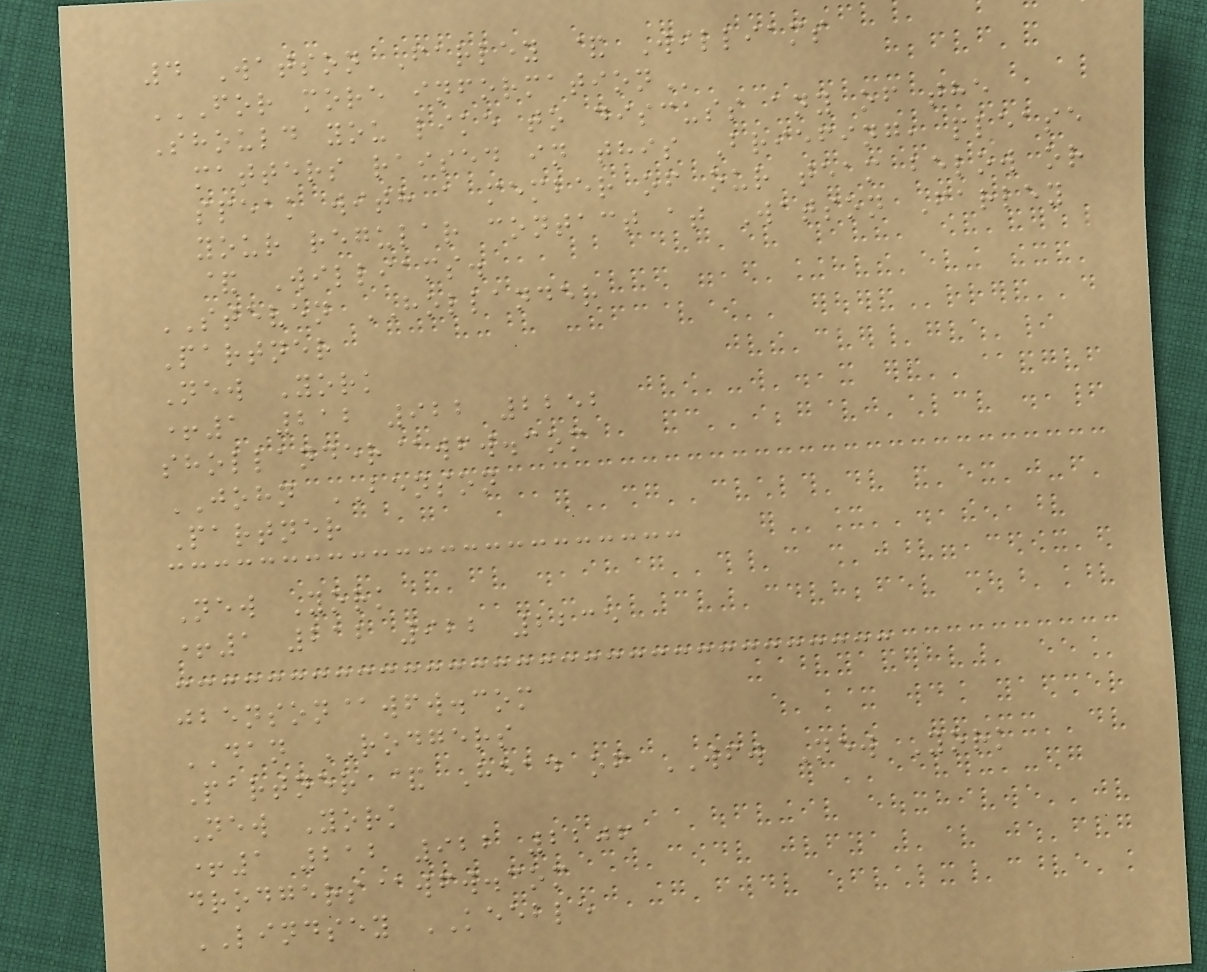4 Watson Farley & Williams
FOR MORE INFORMATION
Should you like to discuss any of the
matters raised in this Briefing, please
speak with a member of our team below or
your regular contact at Watson Farley
& Williams.
STEVEN HOLLANDER
Partner
New York
+1 212 922 2252
shollander@wfw.com
JOHN BENSON
Partner
New York
+1 212 922 2235
jbenson@wfw.com
DAN RODGERS
Partner & Head of WFW New York
New York
+1 212 922 2206
drodgers@wfw.com
LINDSEY KEEBLE
